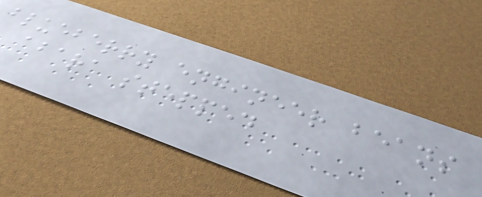blueberry engineer beans
abara stepped
